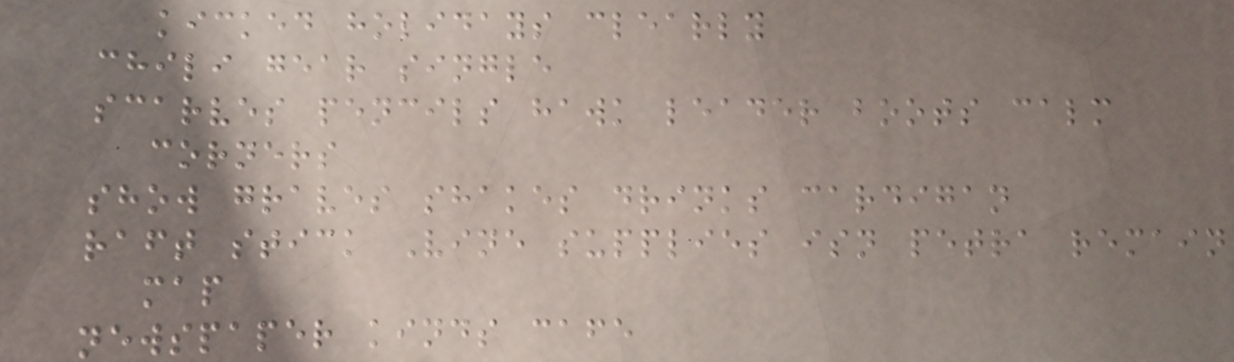kicked holidays clearly
chili gear single
scarves pencils hawk leader boots calm
corners
show graves shakes drinks cardigan
raft stick Vine supplies isn petra remain
map
newspaper kinds cafe
